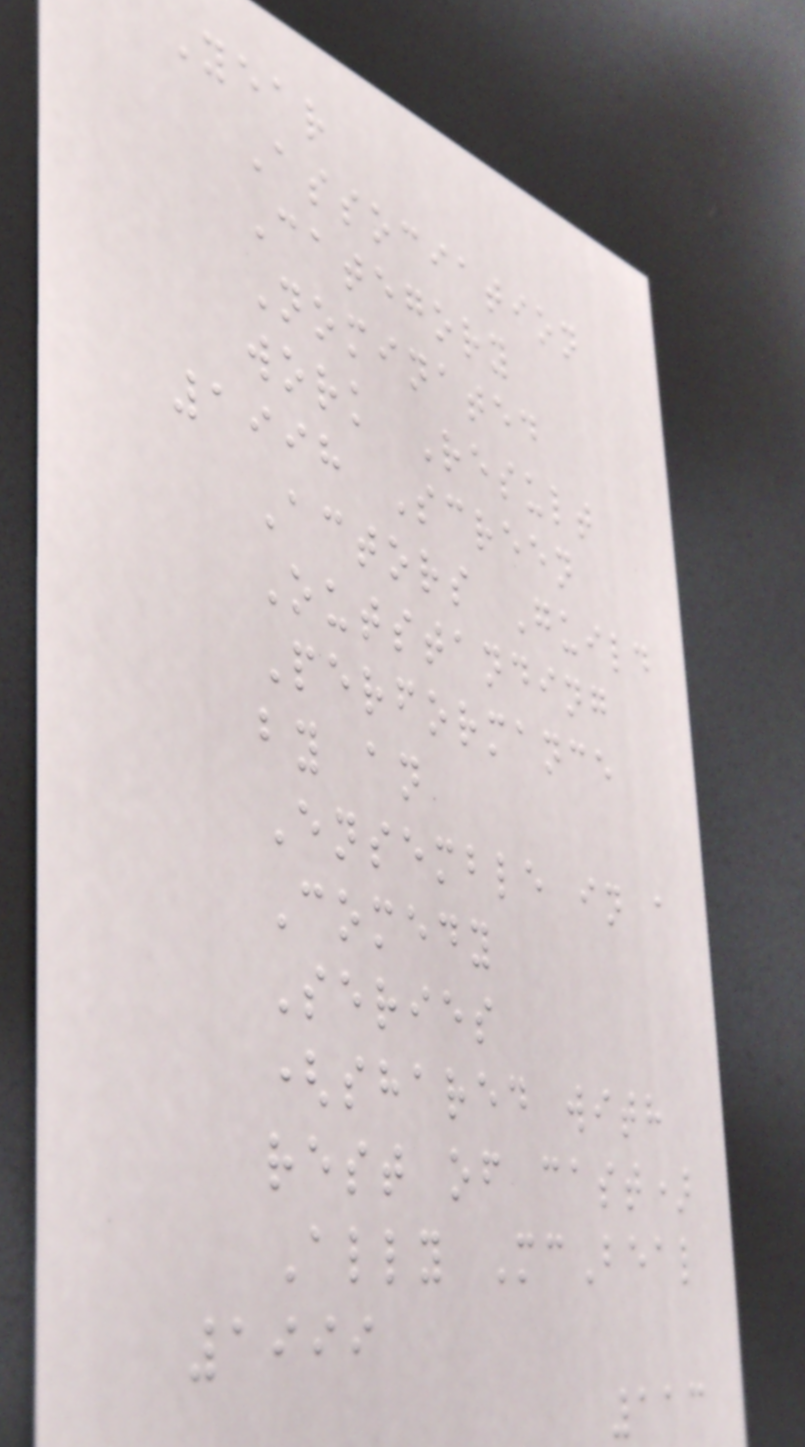Year
Association
Category
Nominated
work Result
1998 Screen
Actors Guild
Outstanding
Performance
by an
Ensemble in a
Comedy
Series
(shared with
rest of cast)
Ally McBeal
1999
113
